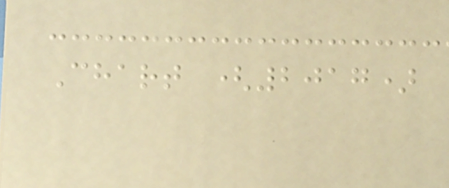Chart (2017)
